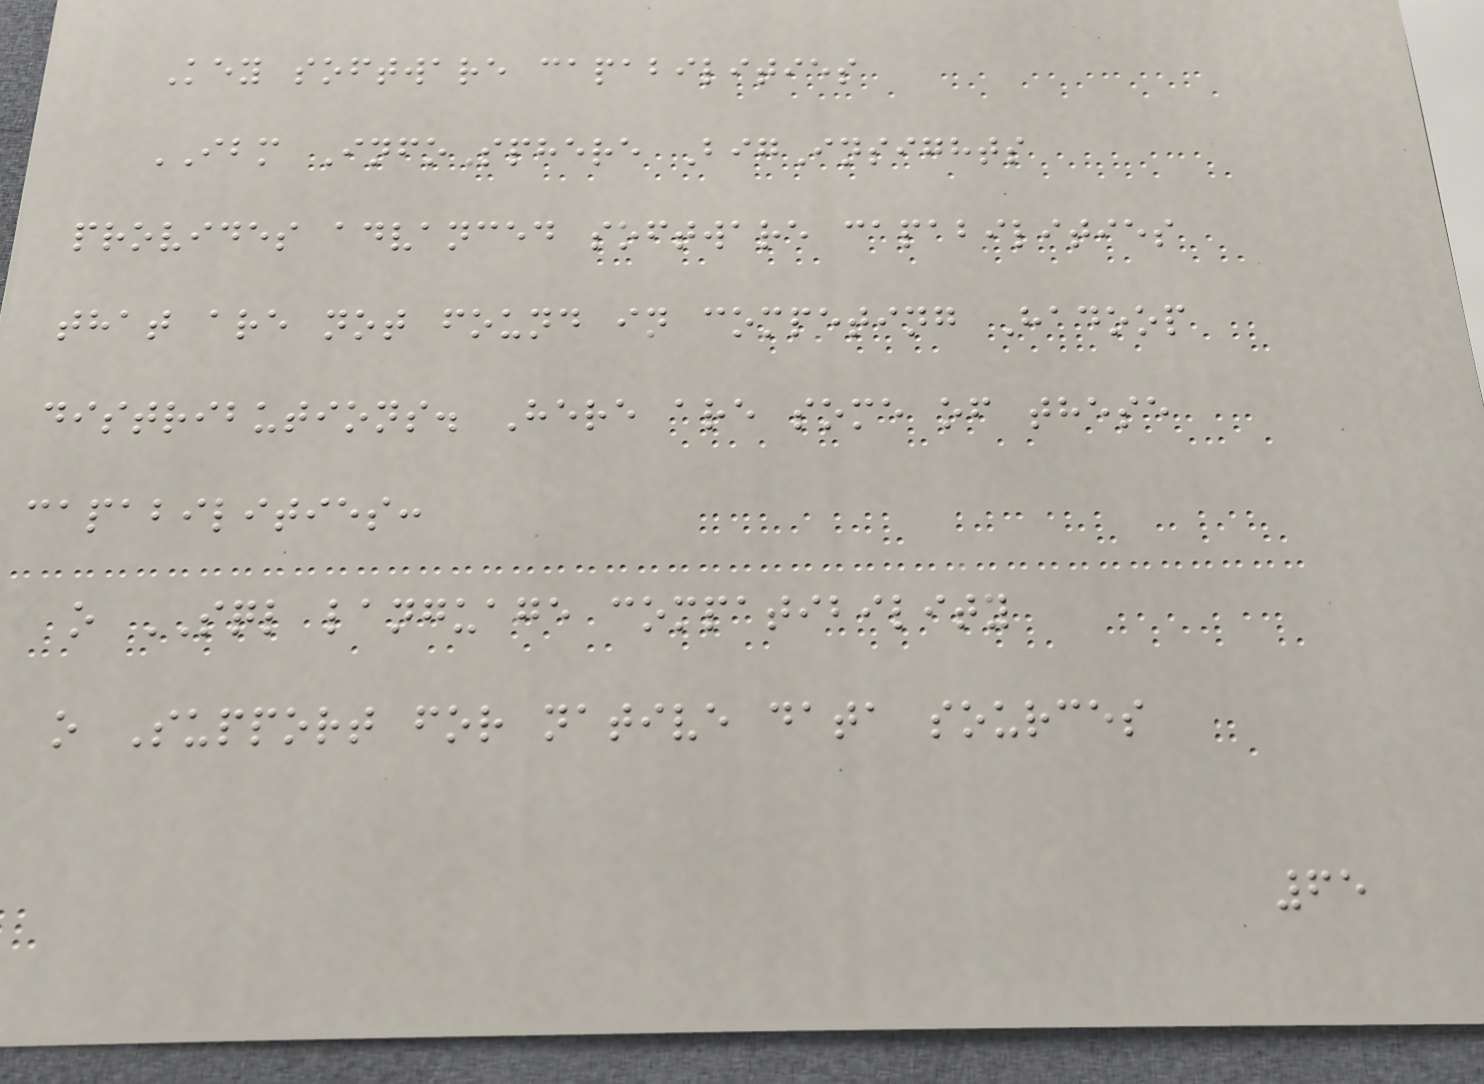Key software capabilities
IBM InfoSphere BigInsights
provides advanced software capabilities
that are not found in competing Hadoop
distributions. Here are some of these
capabilities:
o SQL language compatibility
o Support for native data sources
65
